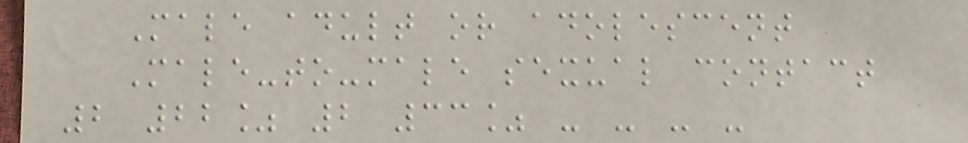Male adult or adolescent
Male-to-male sexual contact
2 22% 2 33% - - - -
